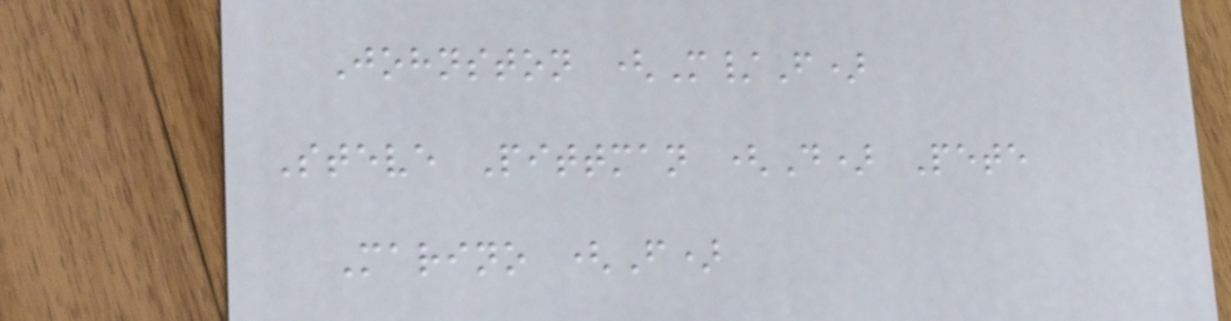Johnston (M/F)
Steve Pittman (D) Pete
Marino (F)
